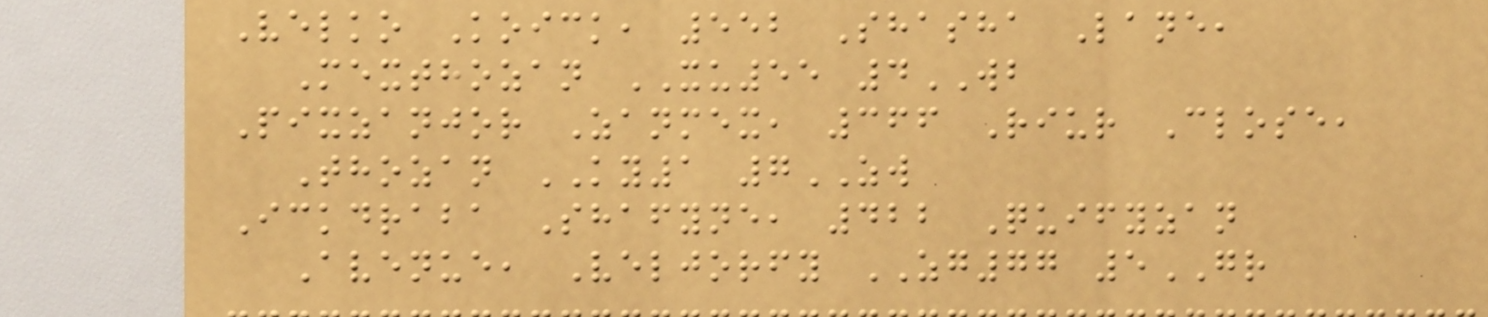Velko Koick, 552 Shasha Lane,
Mexthozan XU55 4WB
Pixzanjor Zanmex, 366 Riur Close,
Thozan KY1 7ZW
Ickdraba Shafyne, 422 Quifyzan
Avenue, Veljorfy ZG77 5GR
